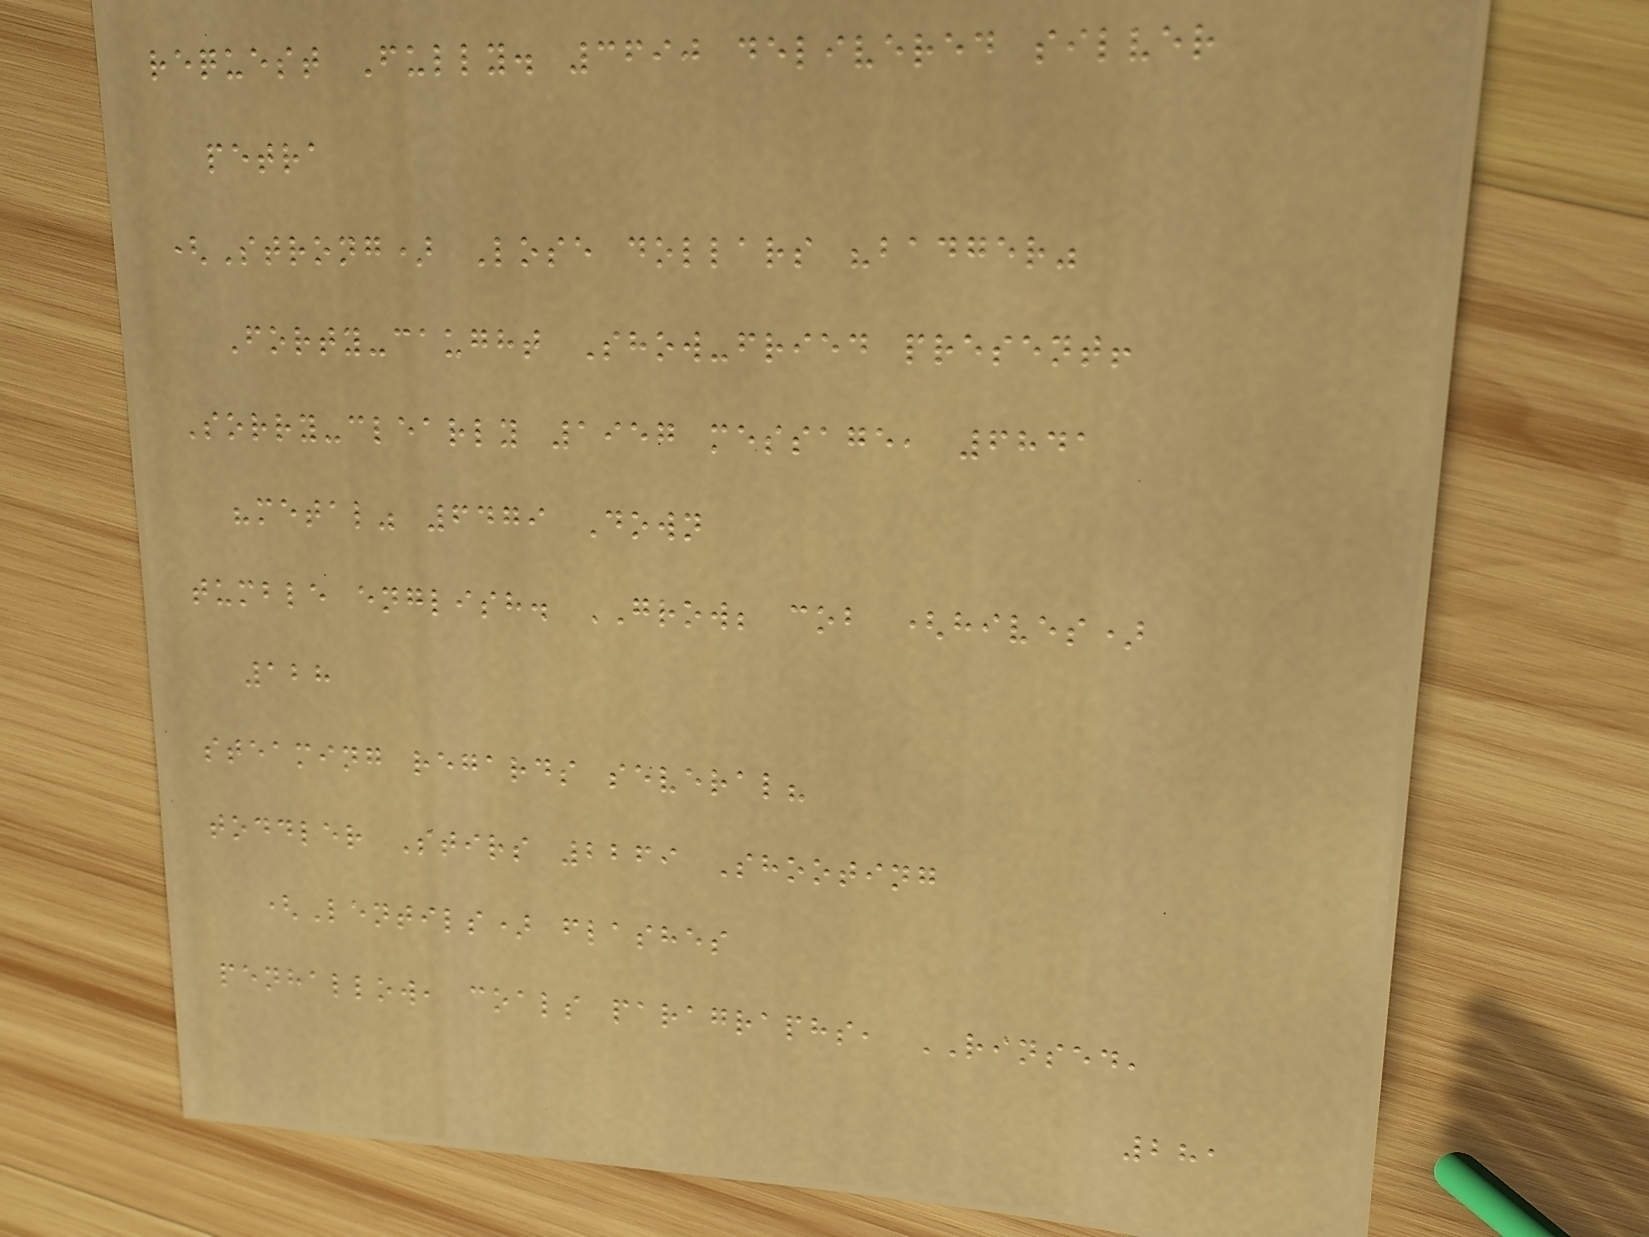request Fully. 3690 delivered silver
petra
(Strong) Lose dollars "badger"
Forty-caught Show-fried present!
Sorry-clearly 1957 message, 6841
"metal" 6479 Down
tumble english. GROW; cob (hives)
128
steaming regards several?
toddler Stirs 2269 Shooting
(Lentils) flashes
penhallow, coals paragraphs, RINSED,
281
